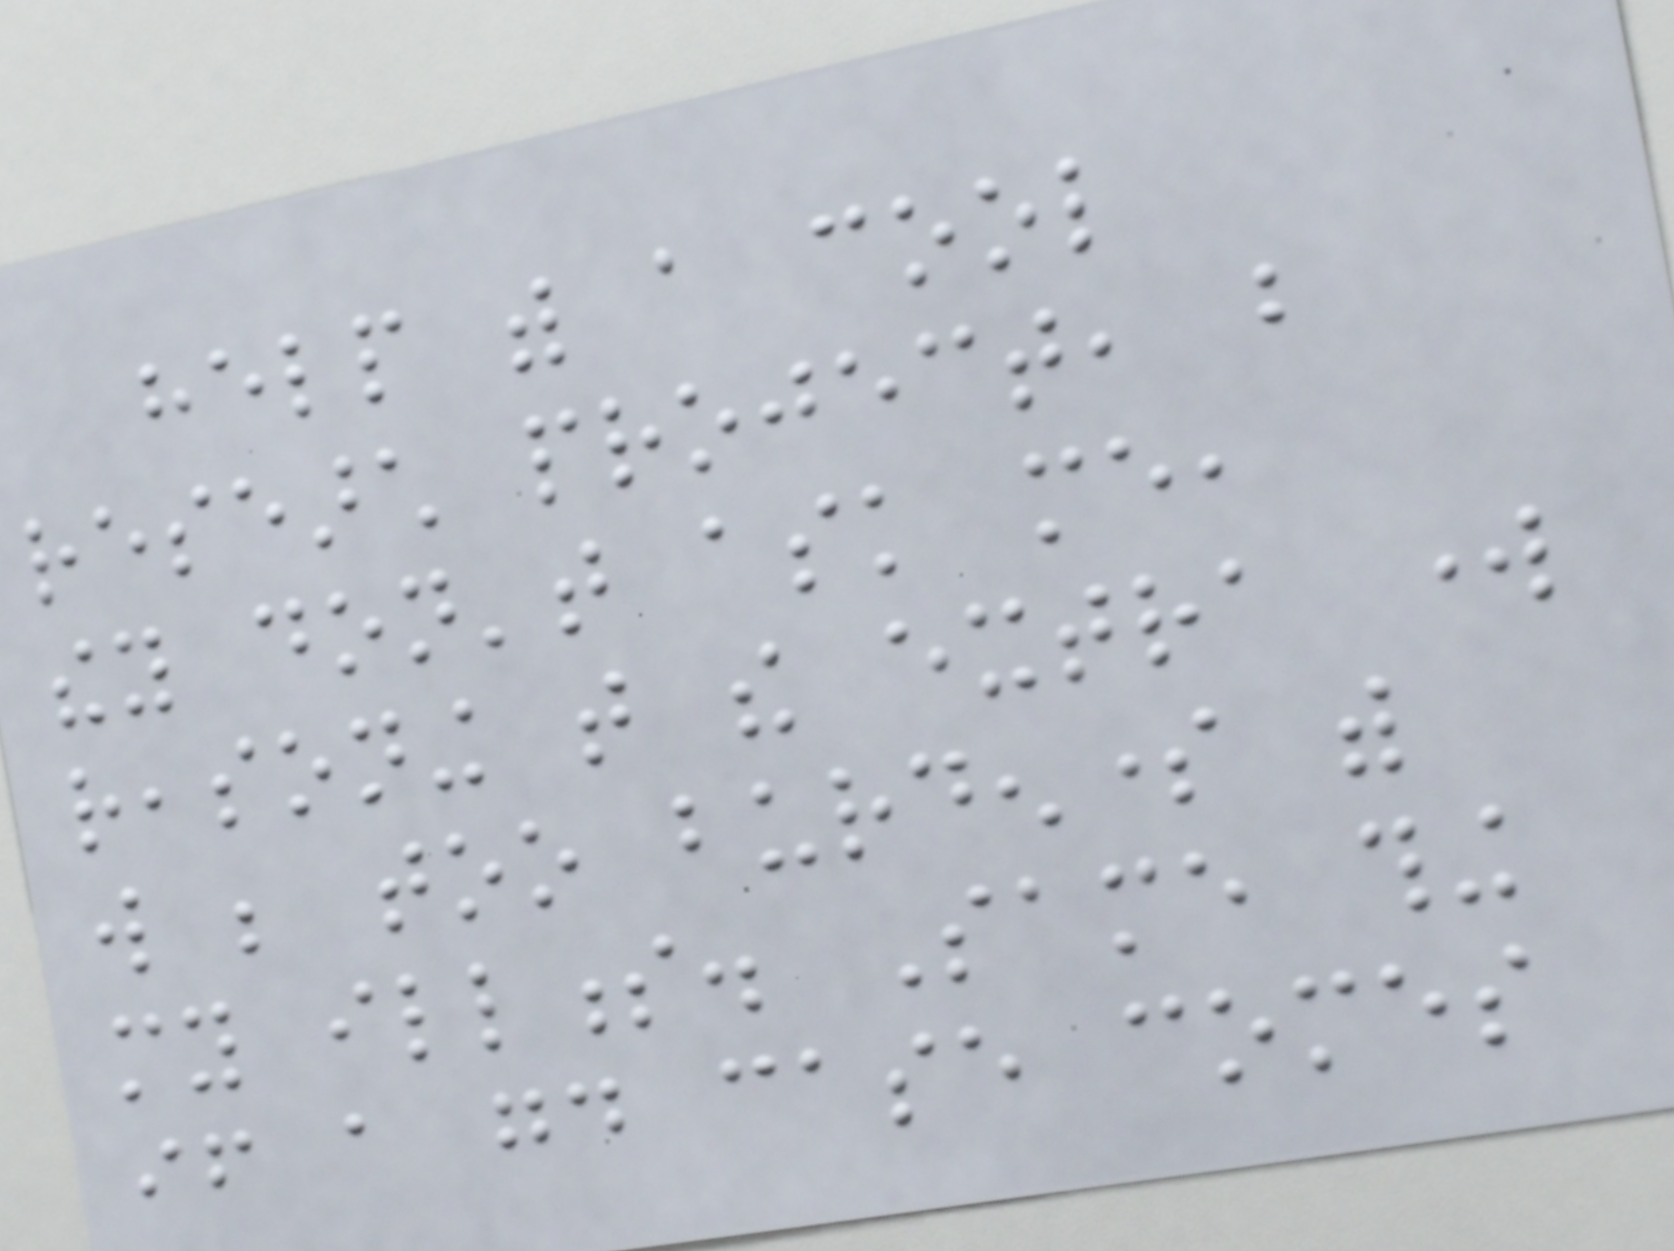help with a cool
research project, but
they don't ask me,
reasoning that the extra work
will be too burdensome with
my illness. Same thing
if a good case comes
